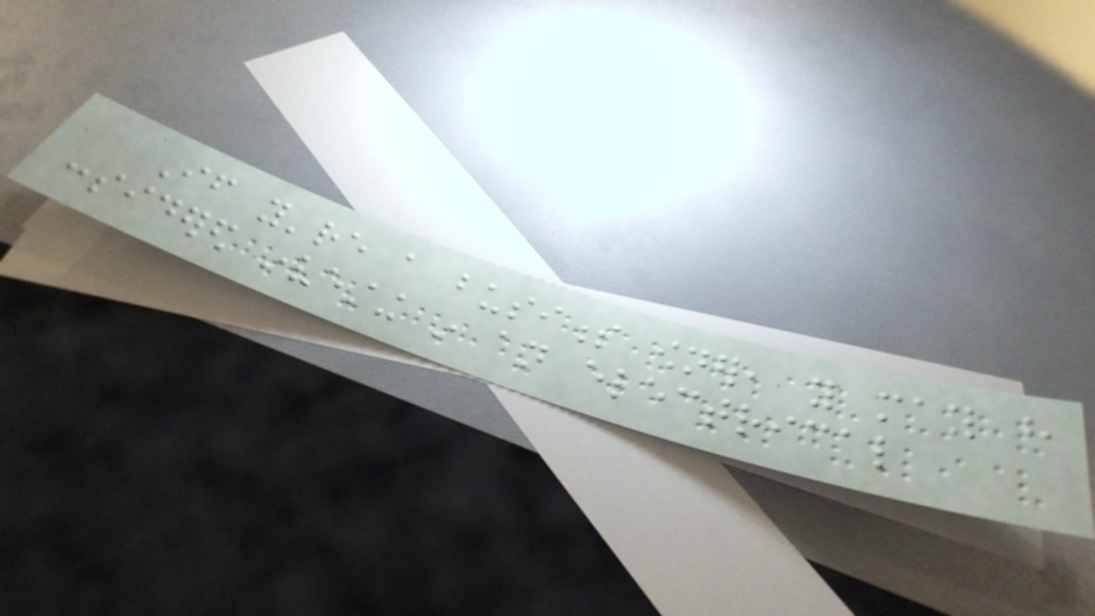If you're a business owner, you may have
considered investing in an electrical
